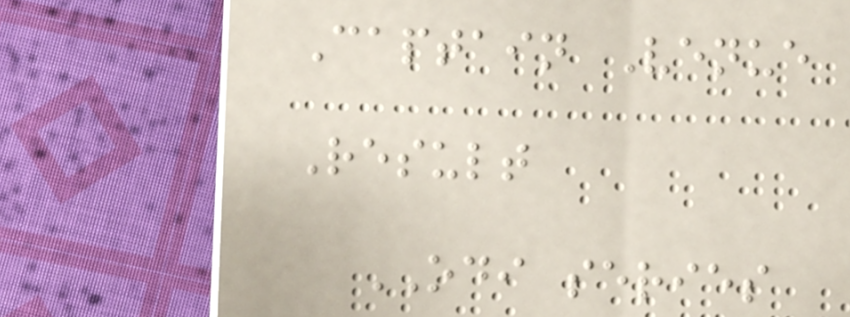Captain Venue
Result
ODI series
